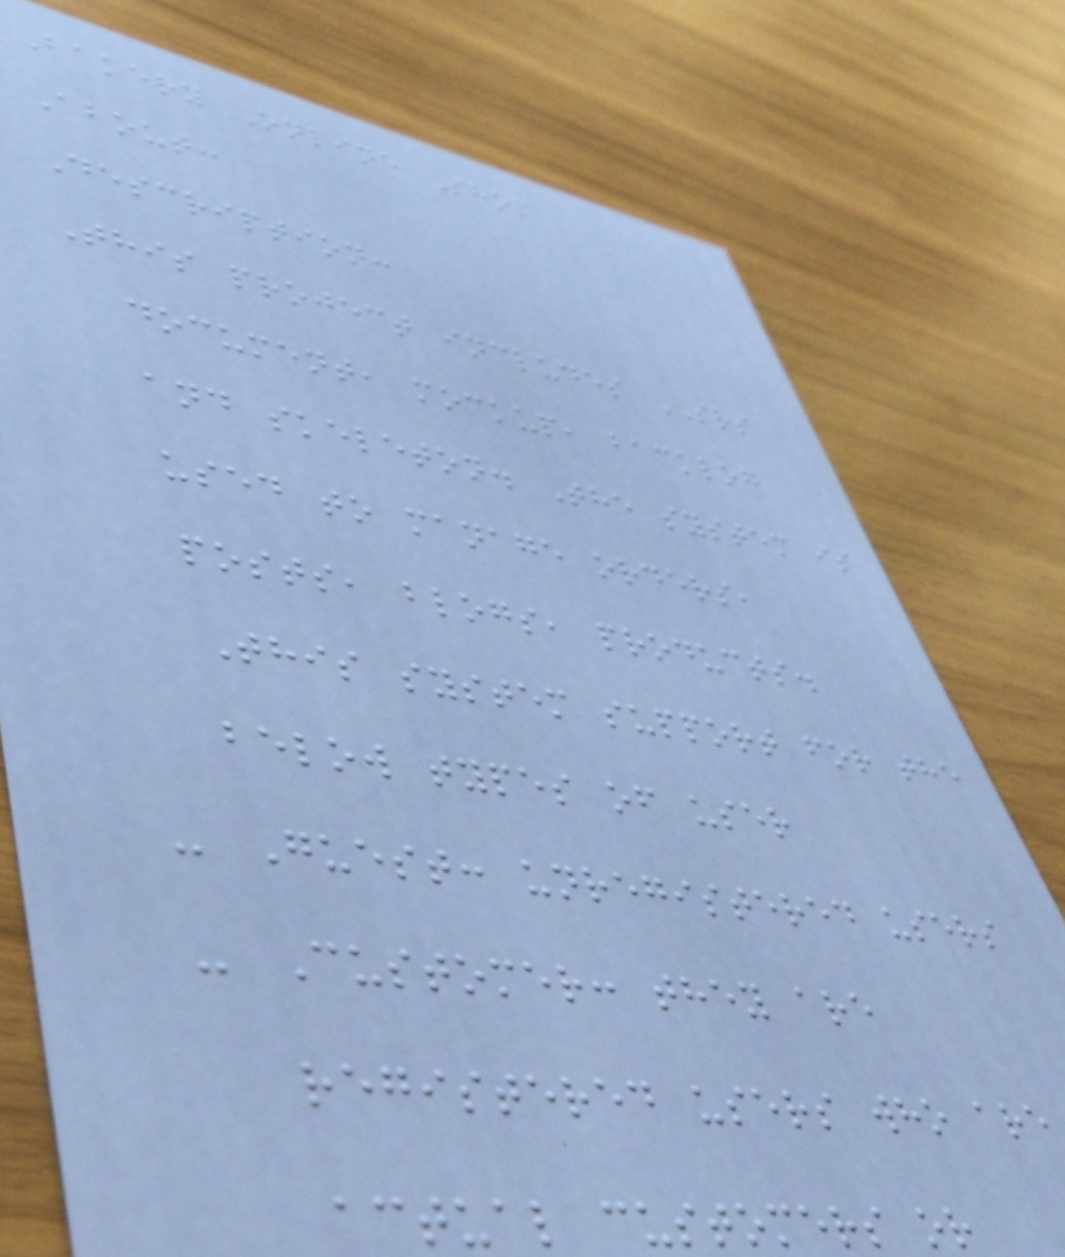Bakery Online Shop
About:
Description:
This project includes SRS
document, mockup, backlog
and skeleton. The system is
used to manage orders,
posts, blogs, products.
This system support for the
below types of user
- Guest: unregistered users
- Customer: they are
registered users who are
actual customers or
